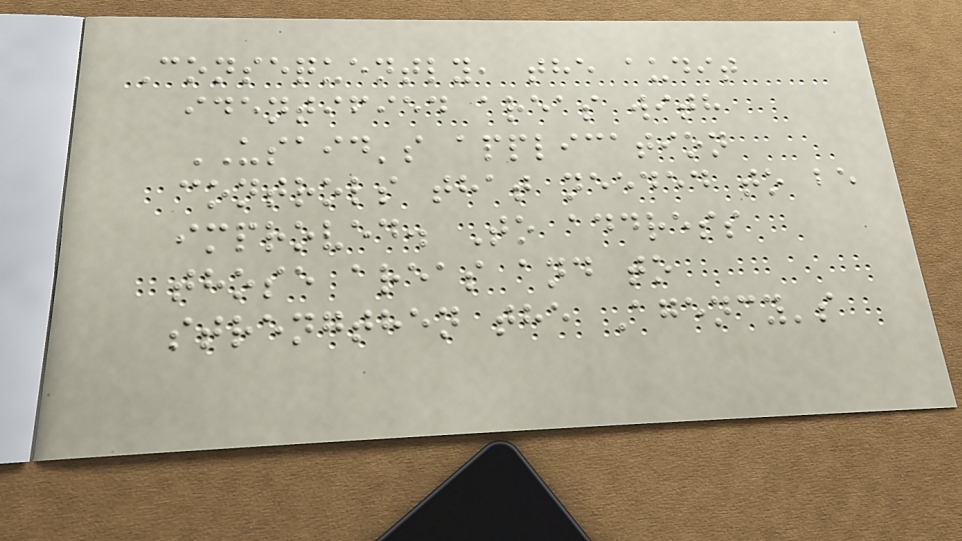Consequently, the audit
identified areas with
USAID's application
controls that needed to be
improved. To address
those areas and to
strengthen the Agency's
